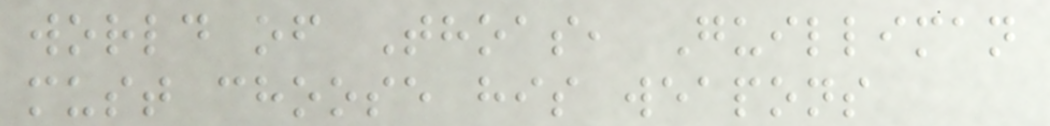world of Thoas, Guilliman
must choose his weapons
